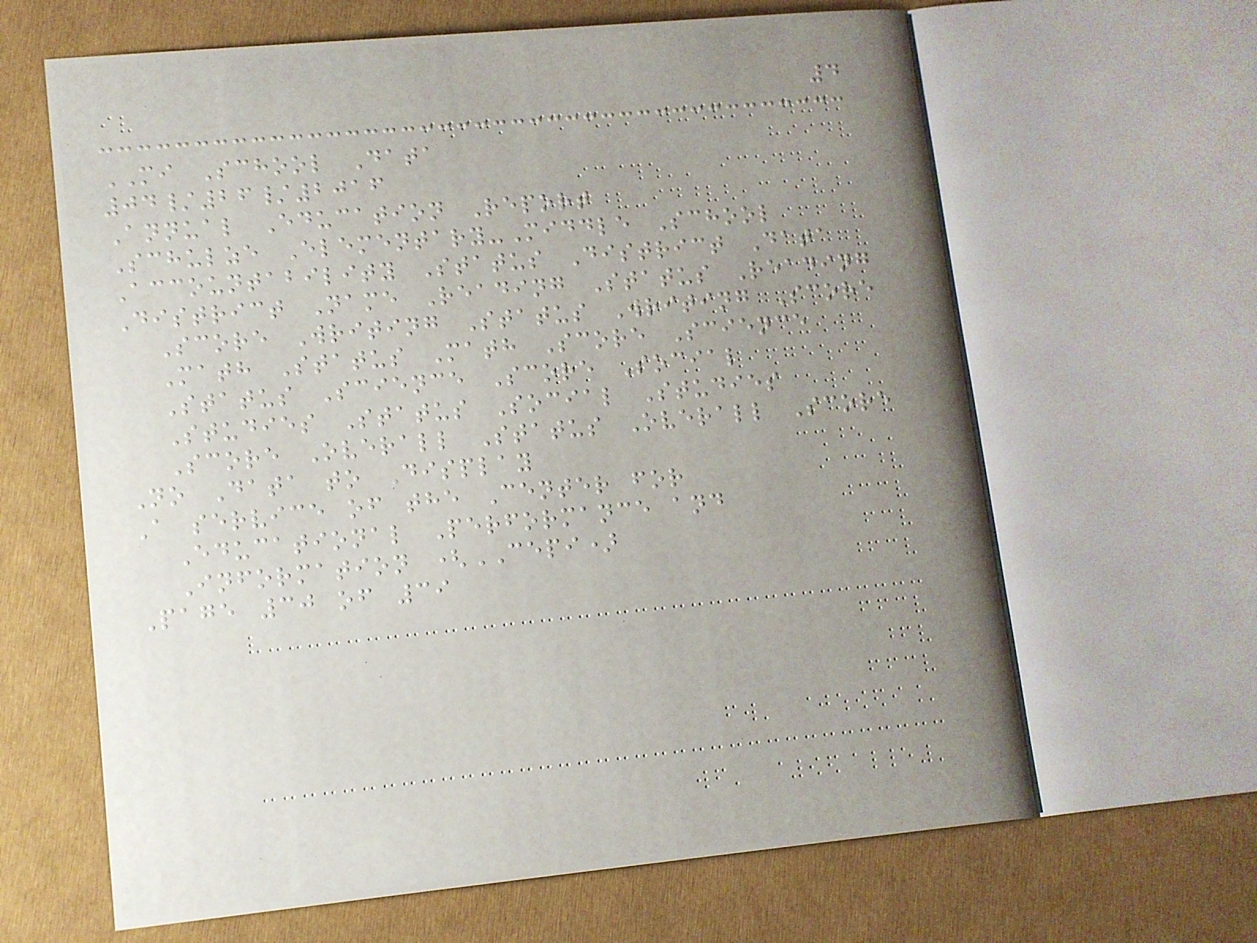4
MI School Data
04/26/2016
Annual Education Report
Schulze Elementary-Middle School
Accountability Status District Data
District Name Reading Status Reading
Score Writing Status Writing Score
Math Status Math Score Science
Status Science Score Social
Studies Status Social Studies
Score Overall Status Overall Score
No Data to Display
A service of the Center for
Educational Performance and
Information (CEPI)
Page 30 of 39
